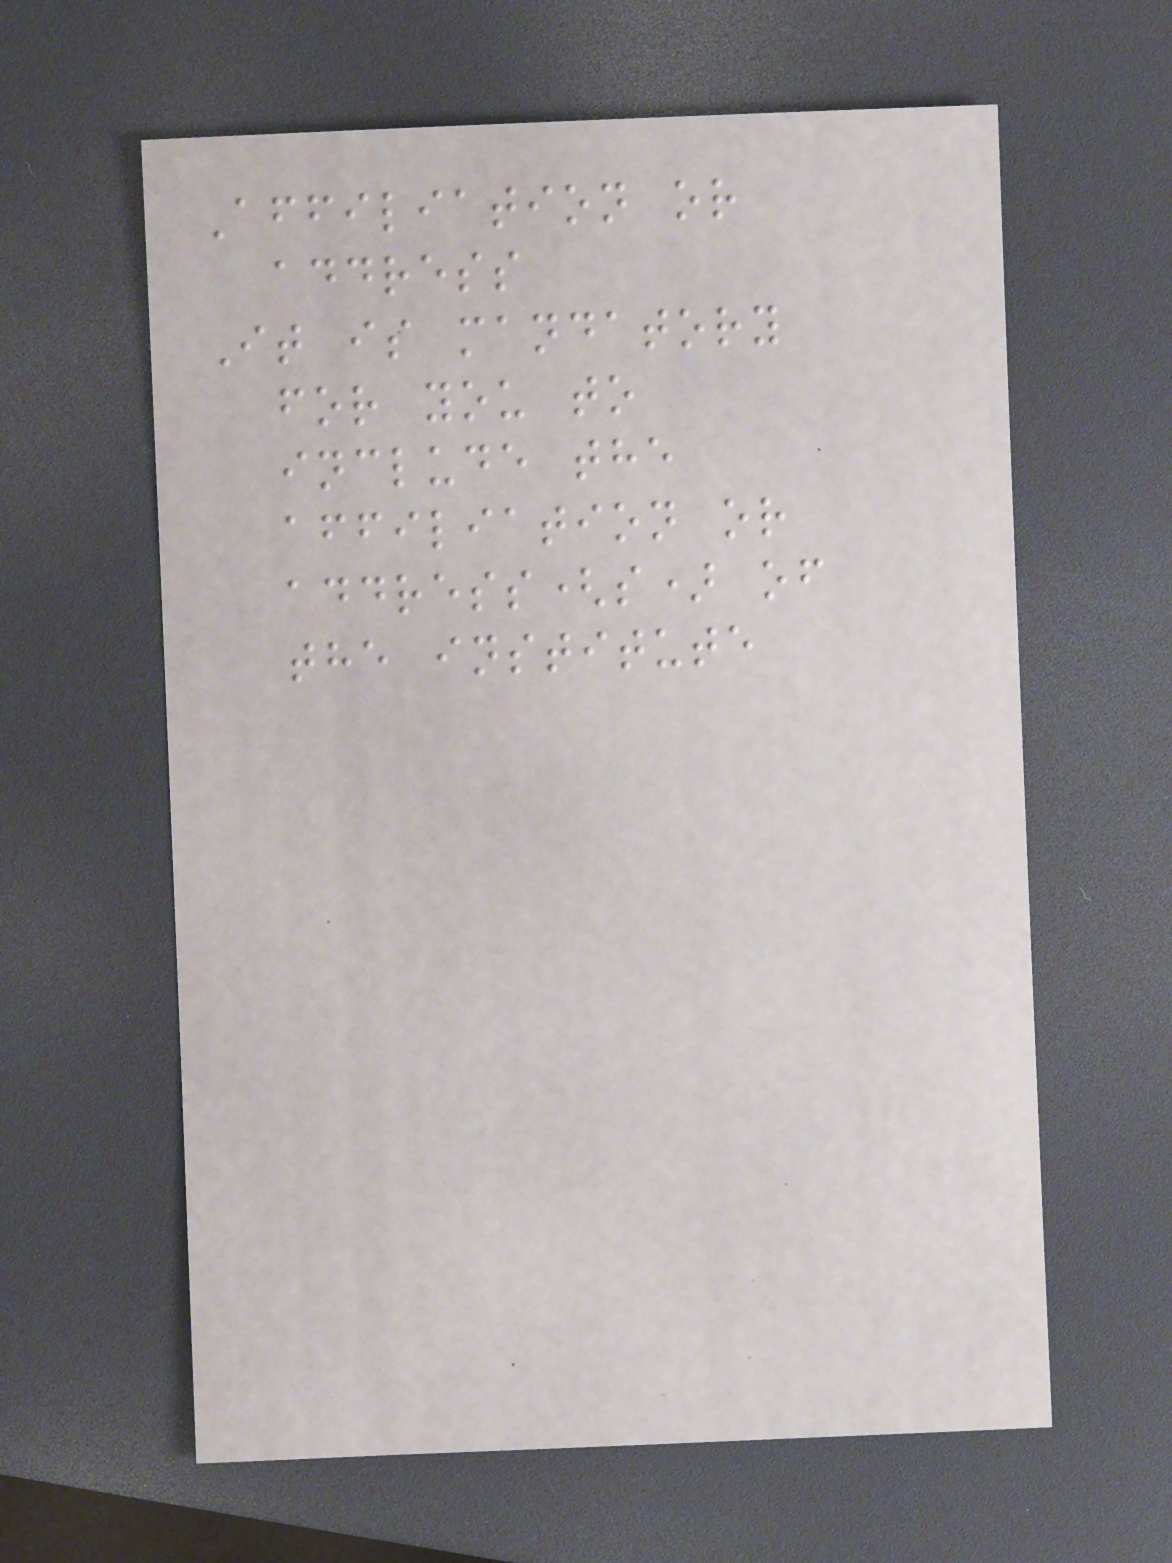Affiliation or
address
It is mandatory
for you to
include the
affiliation or
address(s) of
the institute
